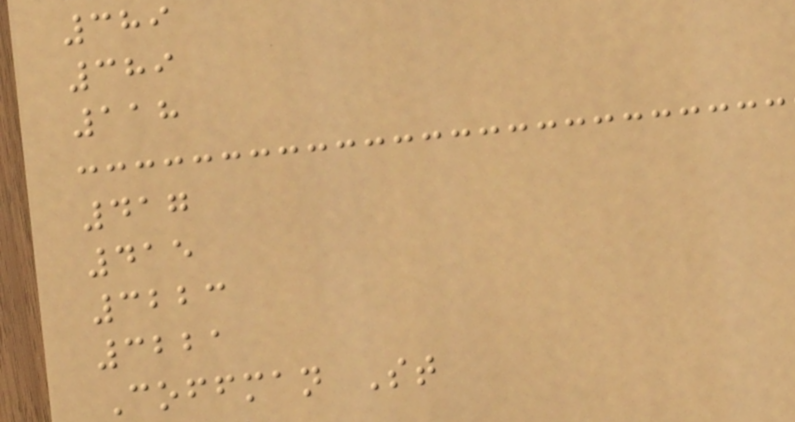389
389
118
417
415
3223
3221
Coffman St
